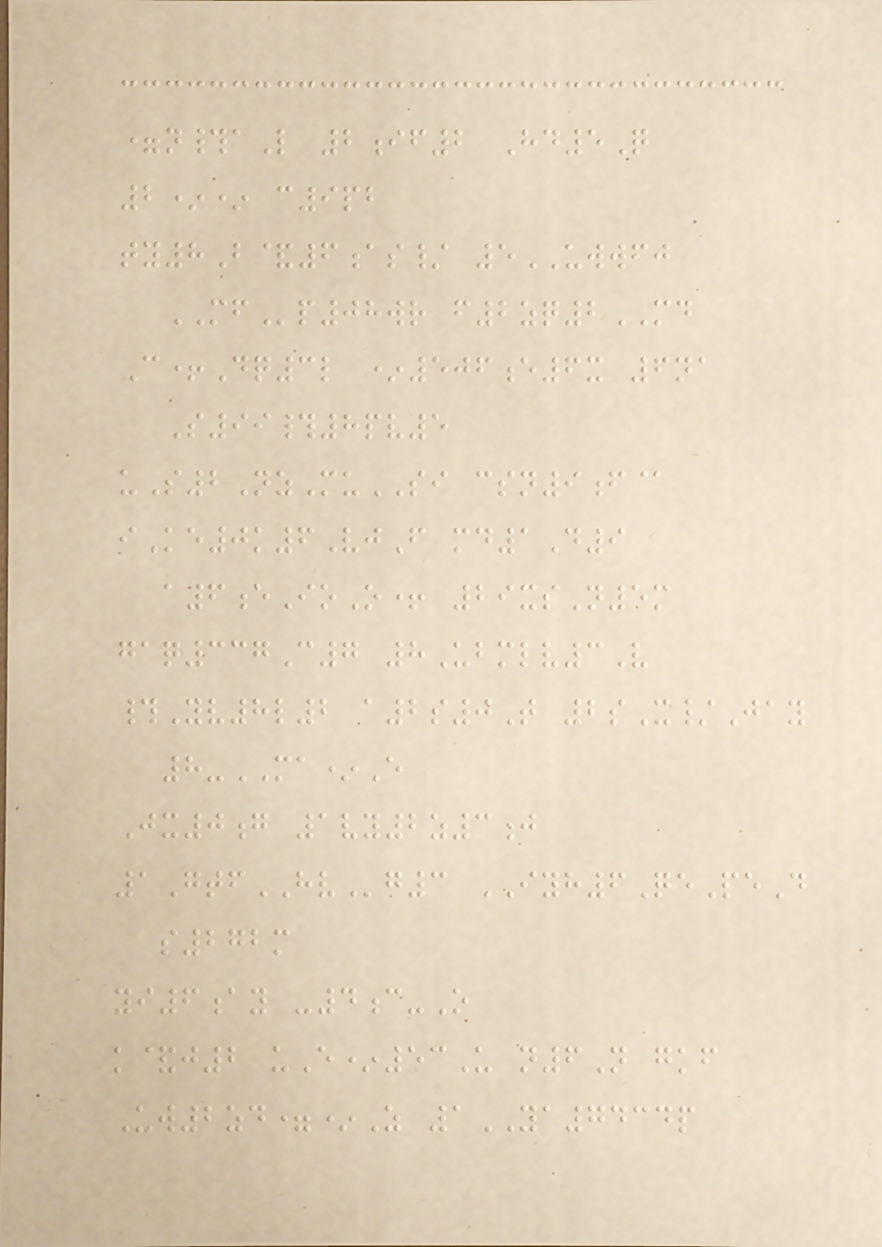=n#aL 2if2 Hd5Q
2** c9pb
ty8B&6as/ 5UWWFJ
MFp08wr f2zq2MD
C+Dq3l *506e6x 6na
S99#8pv5
uS2NzMuSI csn9f@
iKe0k6VjF md1D9
a6eIoO+ 29xsN5m
gaq337C7 8Ubmlv3V
#Yv8l2 a2s0T 2sX/Jay
8-MA*E
Jx0g 1vy2z3j
1GtfHVg3 IYH6QePeD
s272m
yi6ay -4c-O
k&j2 uE*53U n6N gkf
Uw2zd=*Z 1YA7434p
